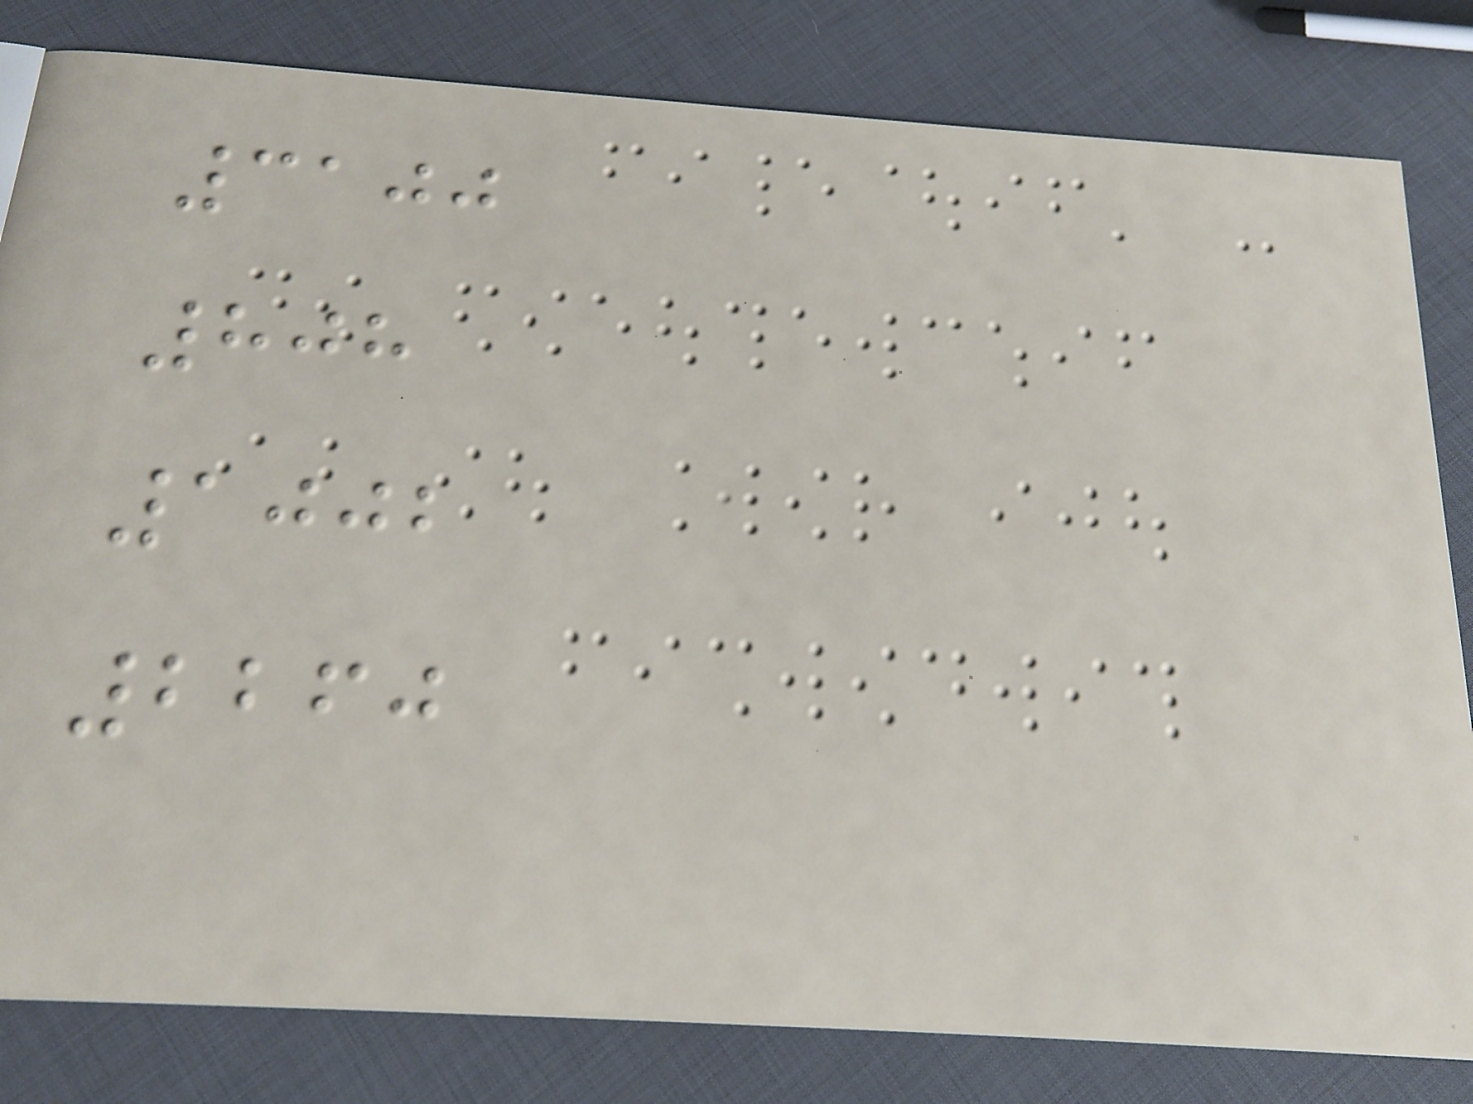3100
808
1002
2260
